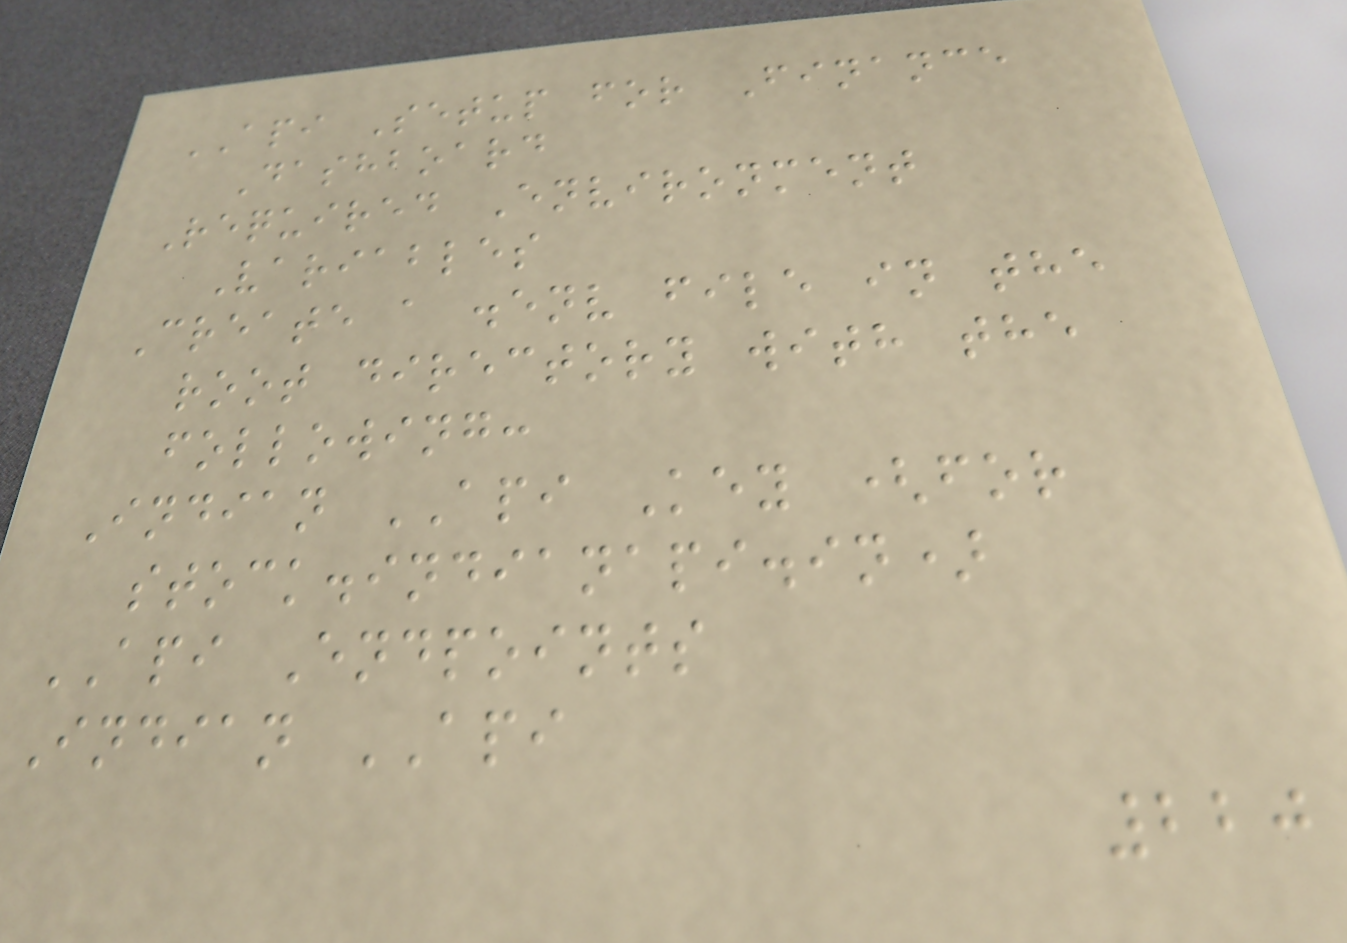API Setup for Finance
Dashboard
Required Environment
Variables
Create a .env file in the
root directory with the
following:
Indian API Key (for
stock.indianapi.in)
API Endpoints
Indian API
220
